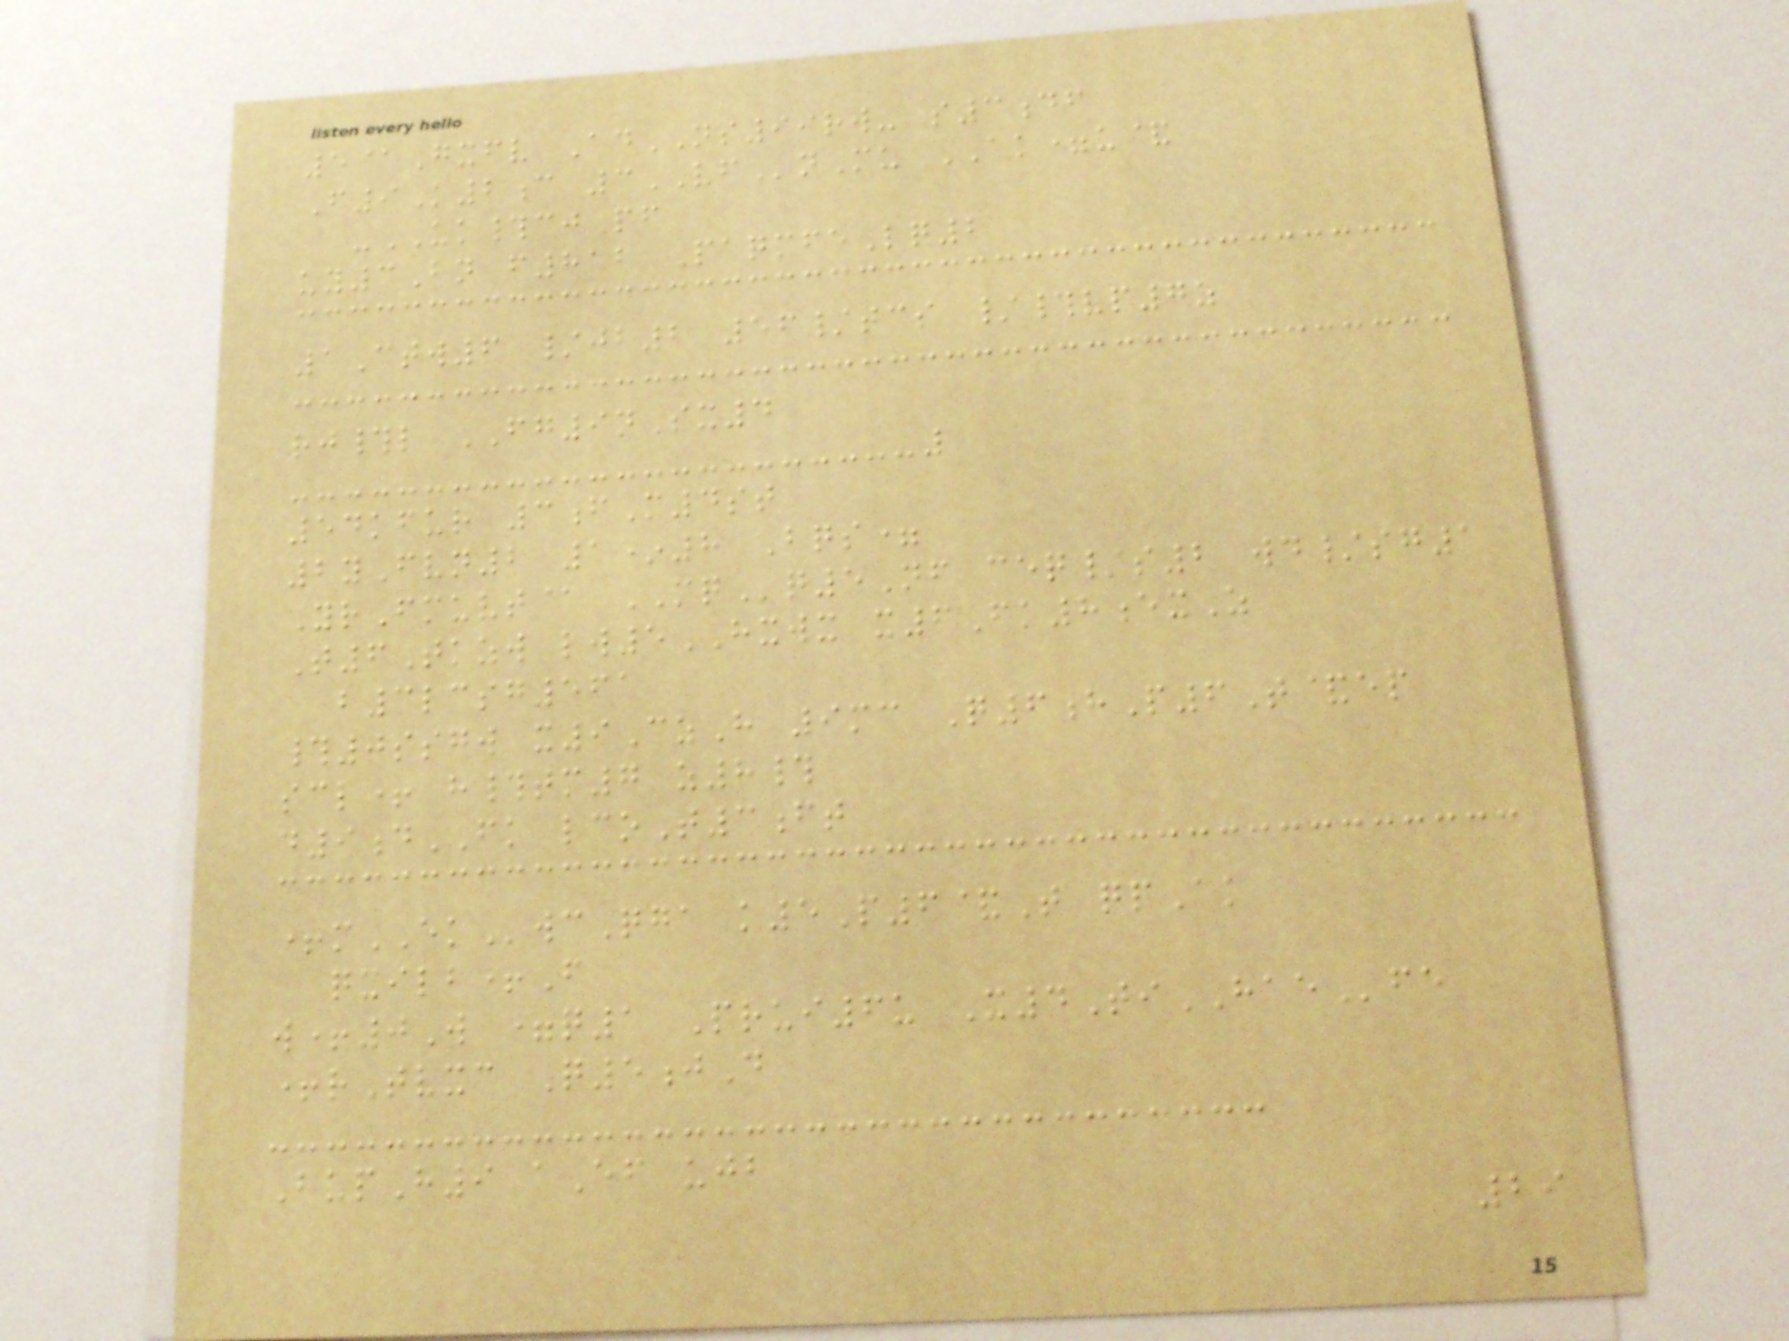5@Gxfv AdNS99rw- s3df
F9K2c 3VFnMu AK=u&
-UK#cjPf
uy3Bn f812 PaqmfeLq2
1Ctw6 /jb2 56/tcs /#vp7z
rj#l FG9nSx4
54kfur 3fM4st
2yFvn2 1*8 Bqs=
YrFmuvt@ MQq5Nf ceq/s2 wd/sg1
T6Tkzw lw5HXWX x6Fk8exZ
b3lcsg561
#0ssgw x9CzH 9mc Q6hP6T&ep
scl+ h#tm7 z8#
d9dFK lcoT3ft
+mEKwcQga k5P6&T qpAk
qxilb+F
w+0W =q1 Prui6u X4TiHAEfe
+rTvxc Q5jD
BupH9 aEf ujb
29
